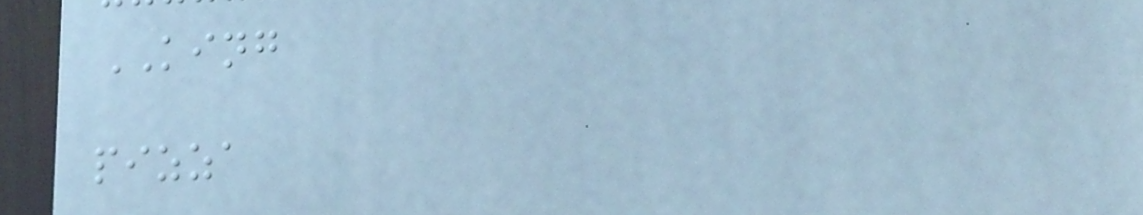KING
pizza
